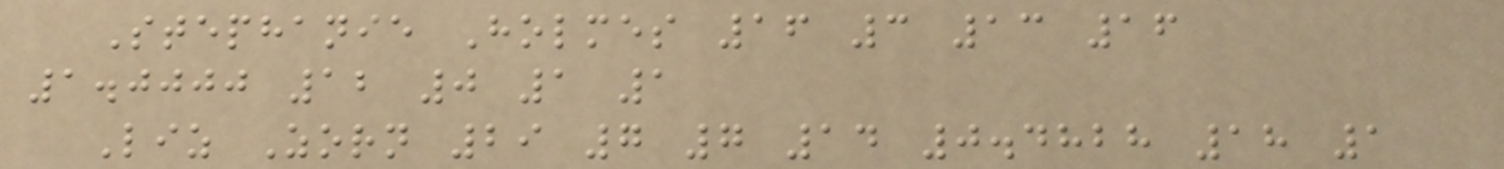Stephanie Holmes 16 3 13 16
1.0000 12 0 1 1
Liz Zorn 29 7 7 14 0.4828 18 1
